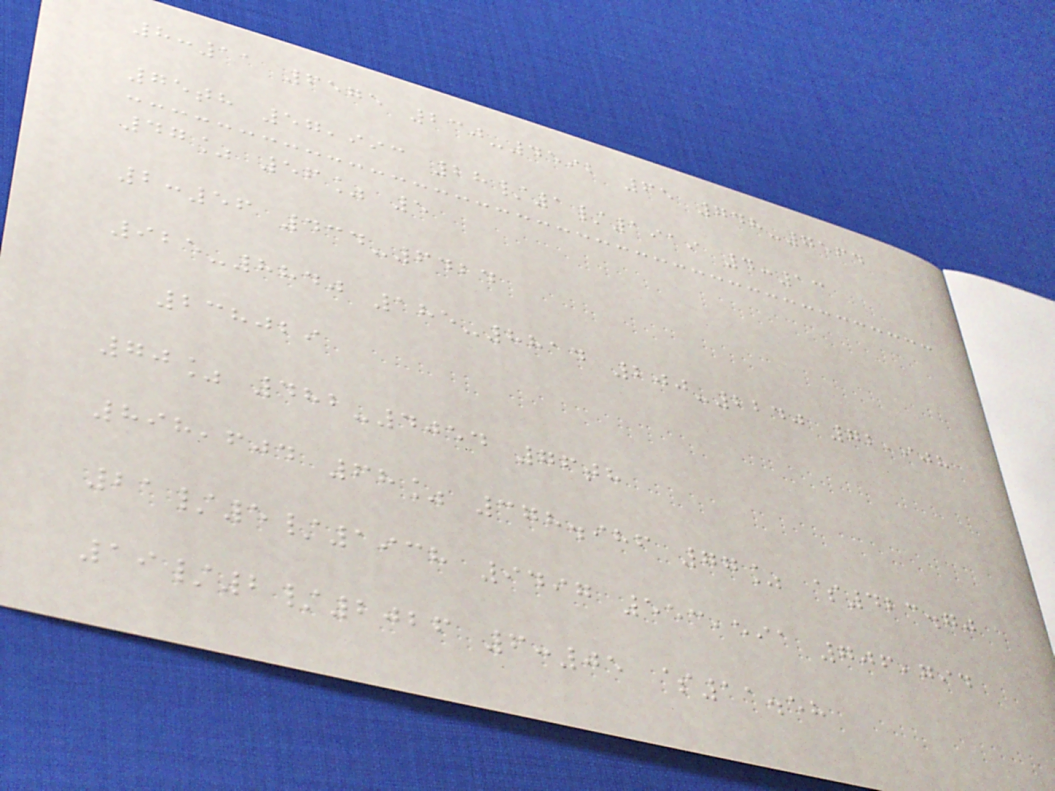8:11 6575 230-4592 65 748-7564
75th 57,993 28/1/1919 4:13
47% 56% 5
2:56 434-6424
925-8840 185-8814 200-2240 72,908
238029
70% 482-4054 76th
898,604 68% 378.986 77% $423.70
21/5/1938 9497 553,591 706,794
19/2/2026 6:05 $11.58
